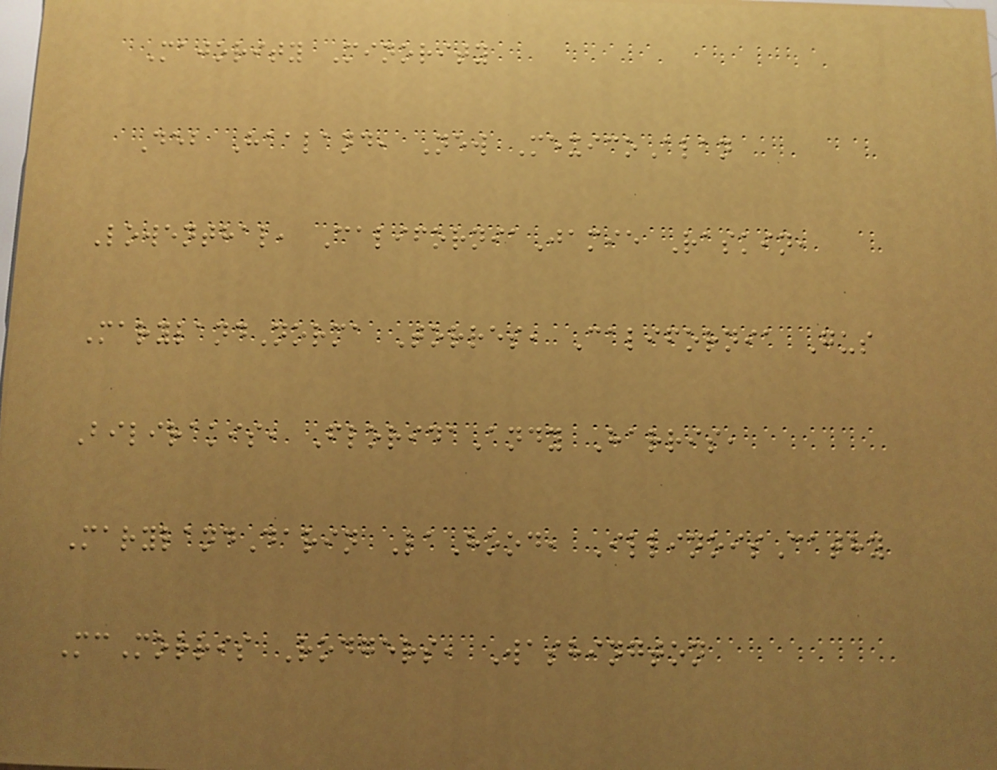Majority Minority
Deb Haaland, New MexicoAlan
Lowenthal, CaliforniaJamie Raskin,
MarylandNorma Torres, California Gus
Bilirakis, FloridaAndy Harris,
MarylandDarin LaHood, IllinoisCathy
McMorris Rodgers, Washington
